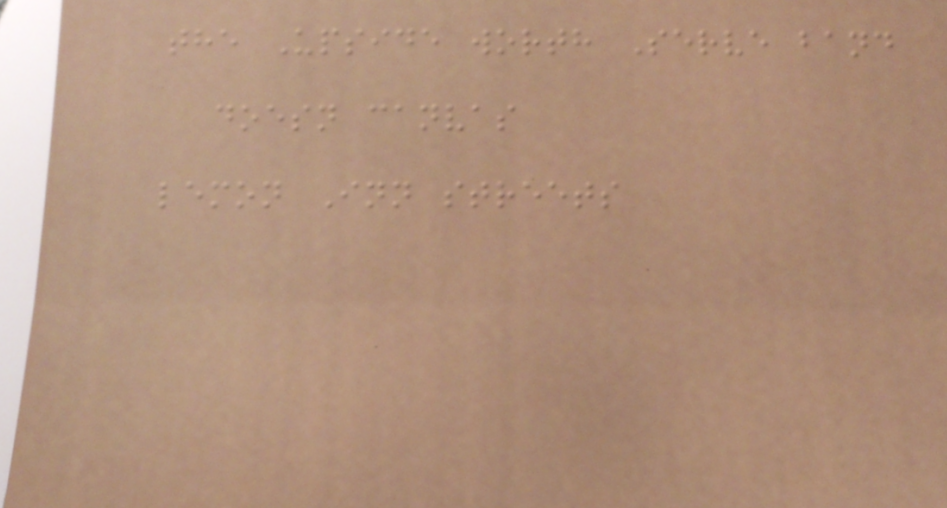the Upside worth Serve band
doesn canvas
lemon Inn streets
